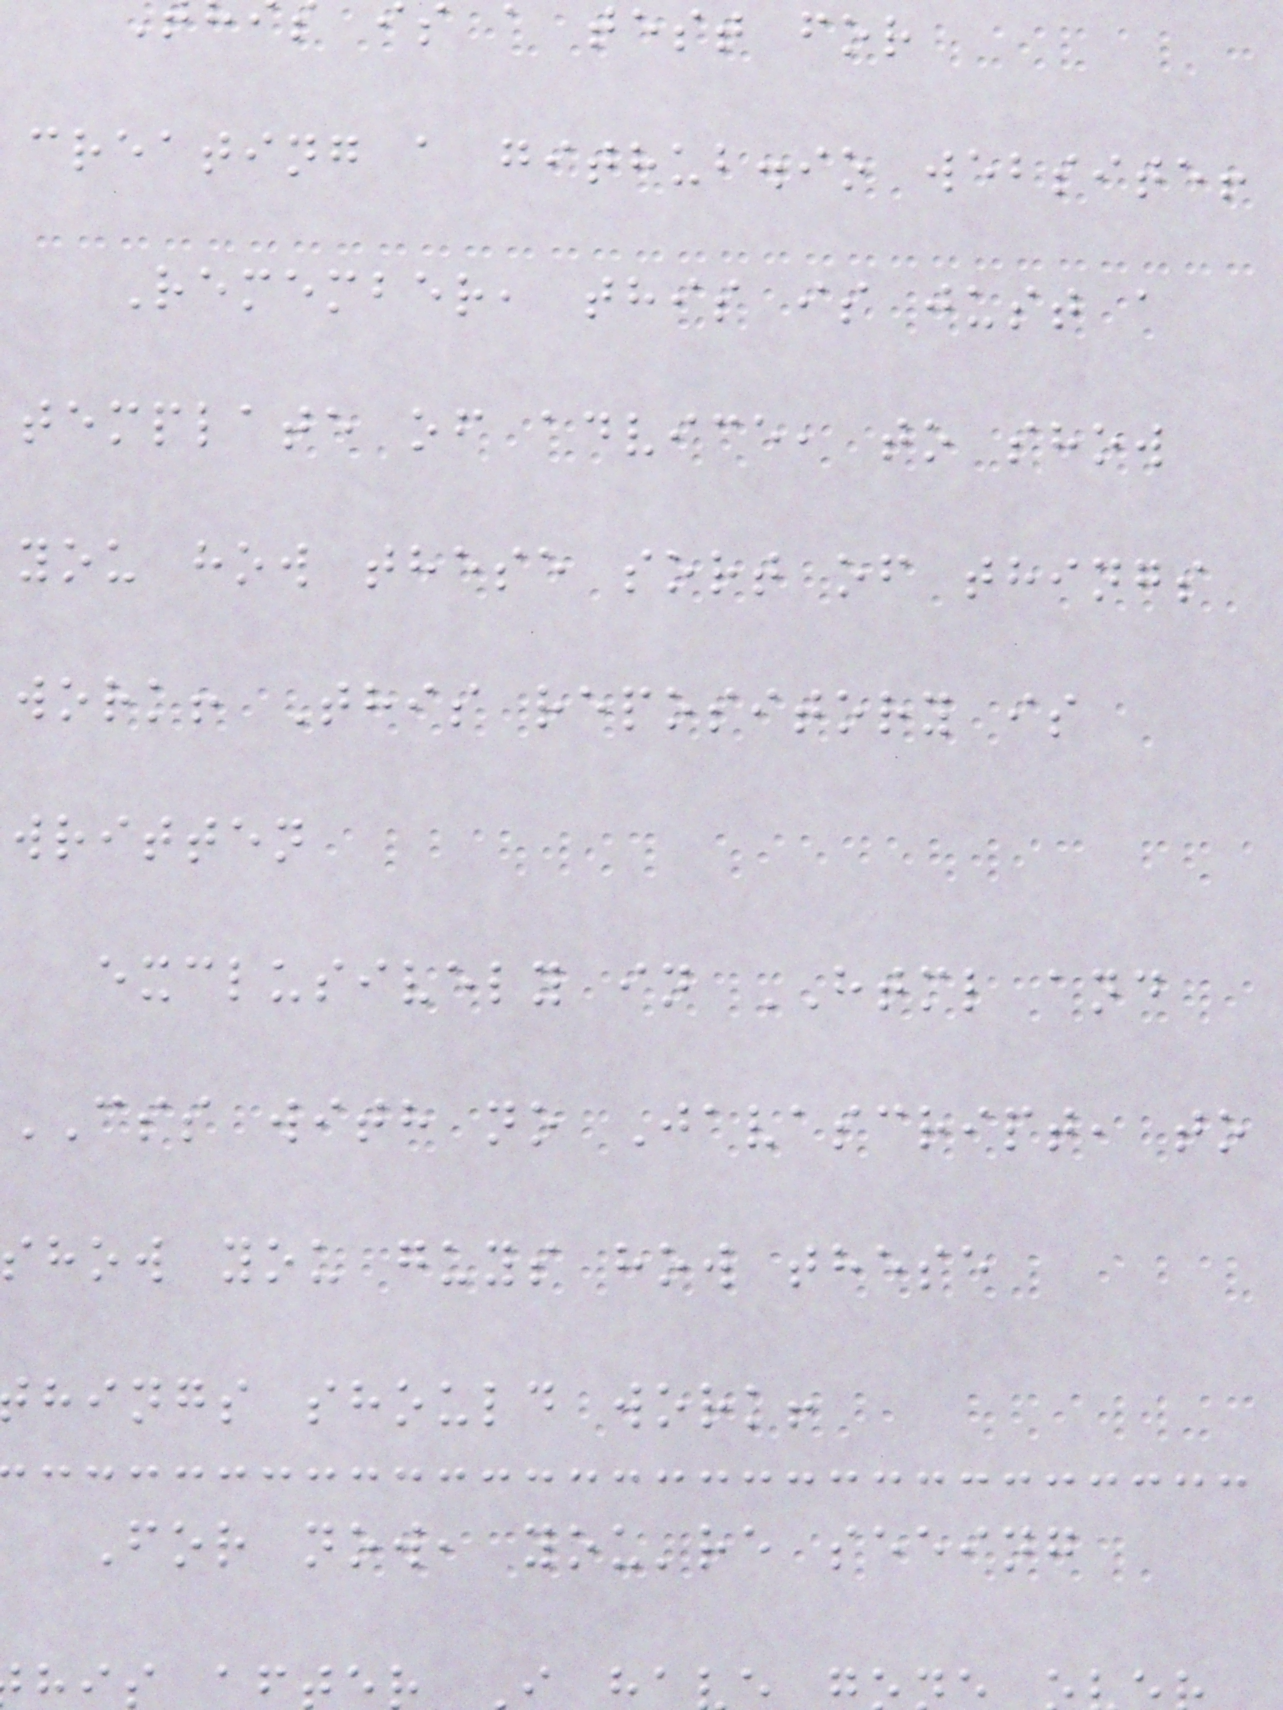s a test for
creating a github.io website!
Remember, this is just a
template of advice, to show
you how these sort of things
work! This repository is
written
exclusively in HTML and
CSS with no Javascript, to
show you guys how these
hings should work!
For now, you're seeing
